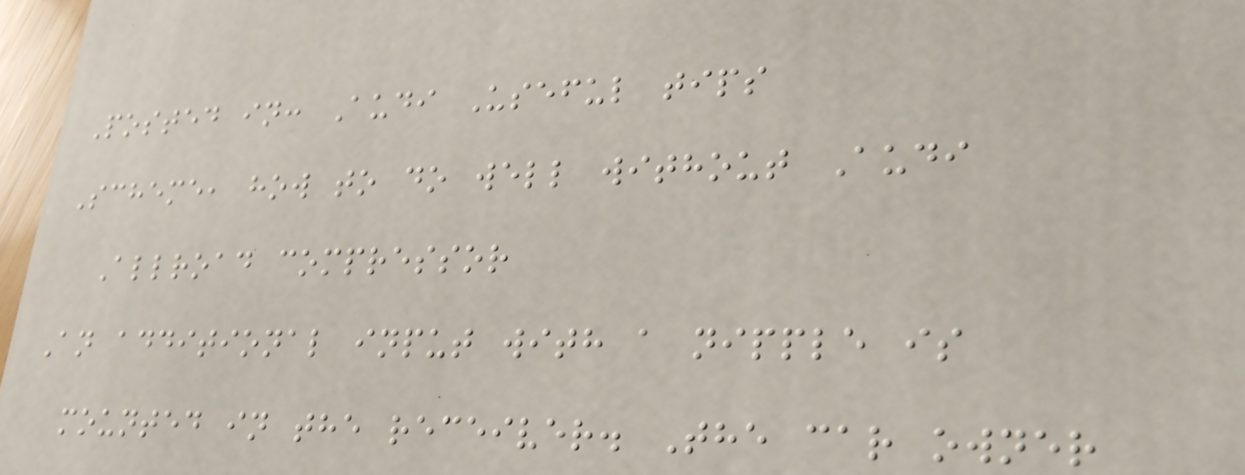Posted in: Audi Useful tips
Scheme, how to do well without Audi
Allroad compressor
An additional input with a nipple is
mounted in the receiver. The car owner
